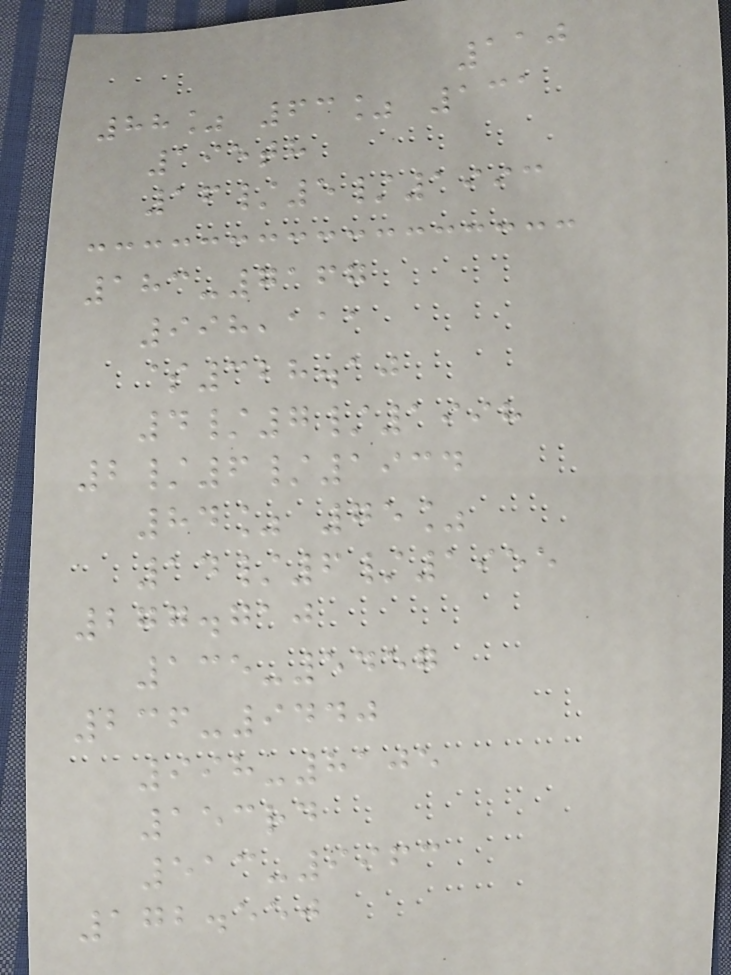110
88% 63% 131
195th
16/5/1993
183-7167
998,111
$328.10
4/7/1998
2/6/1934
84% 75%
14/6/1955
277.710
135-5457
236-9440
998-8105
153rd
513-9963
172.550
